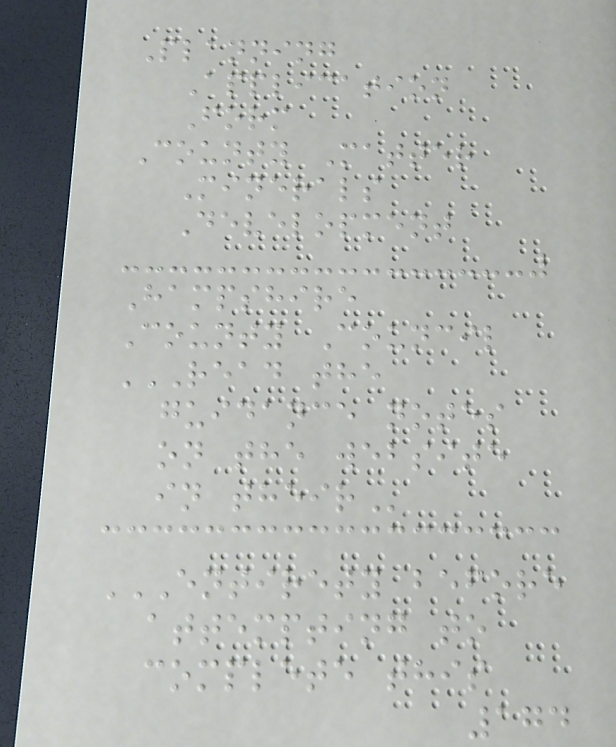Planning
Application
Form
County Matter
Minerals
Development
Hampshire
County Council
READ THE
GUIDANCE NOTES
ON THE WEBSITE
IN THEIR
ENTIRETY BEFORE
ATTEMPTING TO
COMPLETE THIS
174
